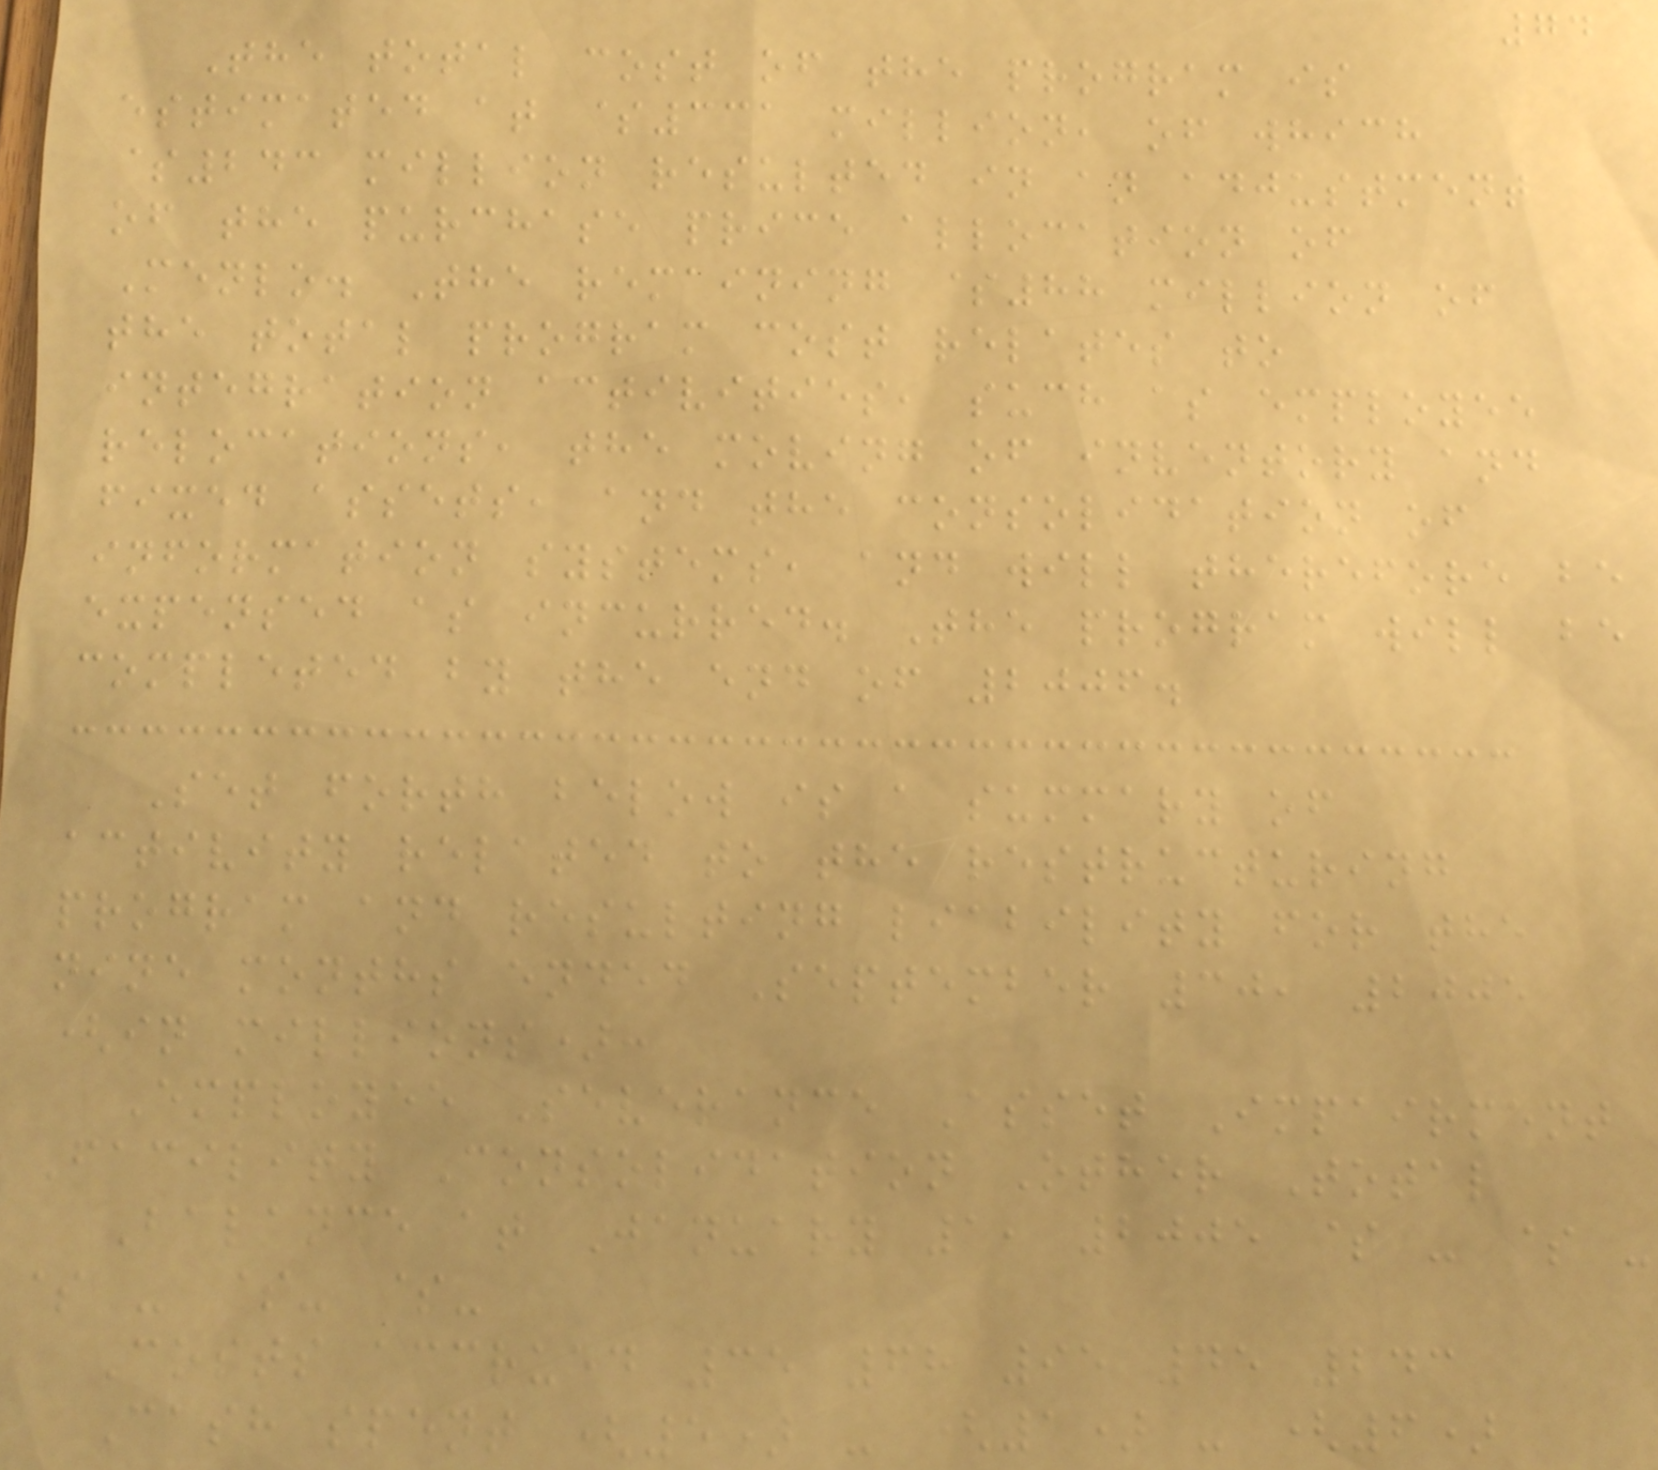74
The total cost of the program is
estimated at $331 million, of which
$243 million resulted in an adjustment
of the purchase price allocation of
Menlo. The remaining $88 million of
the total program cost relates to
integration activities, such as employee
relocations, the moving of inventory and
fixed assets, and the consolidation of
information systems, and will therefore be
expensed as incurred. The program will be
completed by the end of 2006.
Set forth below is a summary of
activity related to the restructuring
program and resulting liability for the
nine months ended September 30, 2005
(in millions):
Employee Severance Asset Impairment
Facility Consolidation Other Total
Balance at January 1, 2005 $ - $ -
$ - $- $-
Costs accrued 35 68 95 45 243
Cash spent (5) - (1) - (6)
